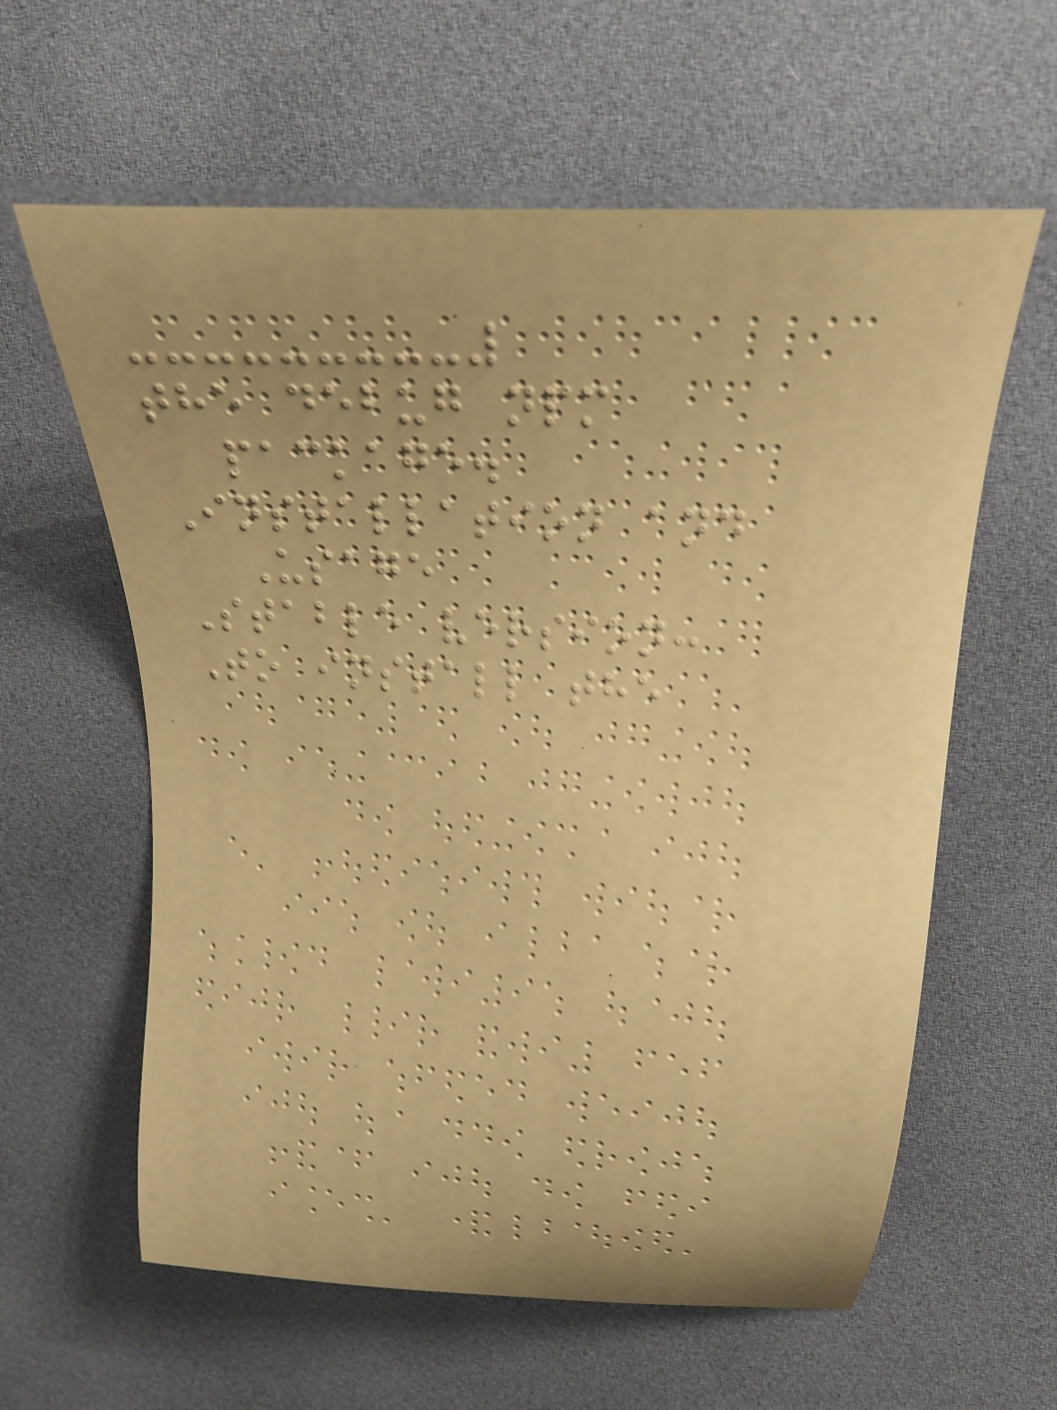the debug npm
package.
Installation and
Usage
Stable version:
To install the
